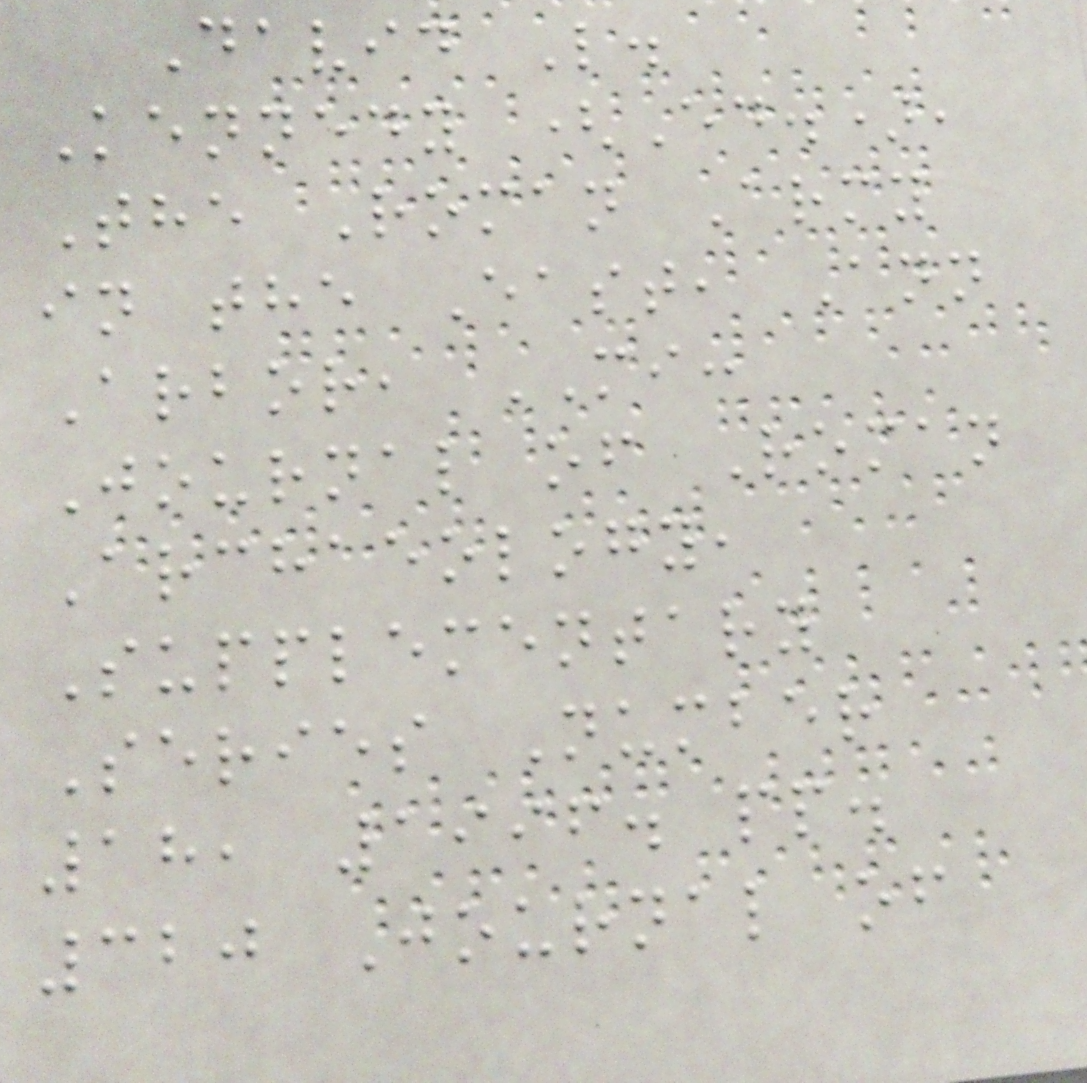David L.
Kennedy (Ed.),
The Roman Army
in the East, Ann
Arbor, MI:
Journal of Roman
Archaeology,
Supplementary
Series Number
18, 1996. pp.
320 Journal of
